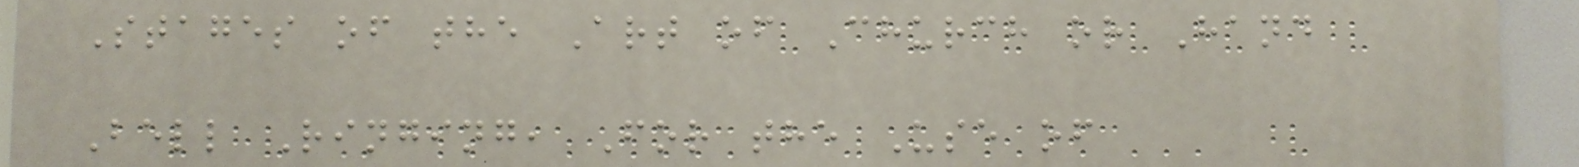Stages of the Art of Church or Hand
Bell Ringing, For the Use of
